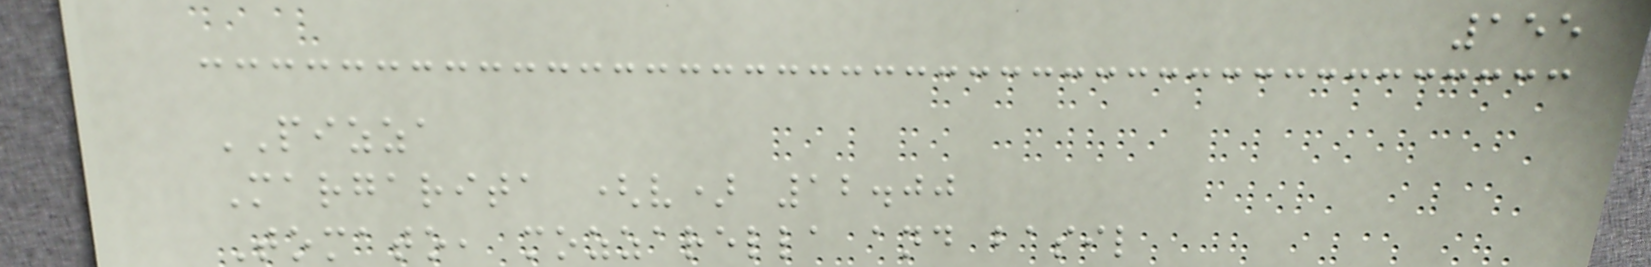155
PIZZA
Margarita (v) 12.00
Tomato, mozzarella and basil
